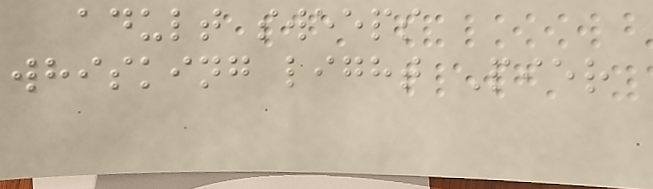adult sweeps
whisking light Pier
